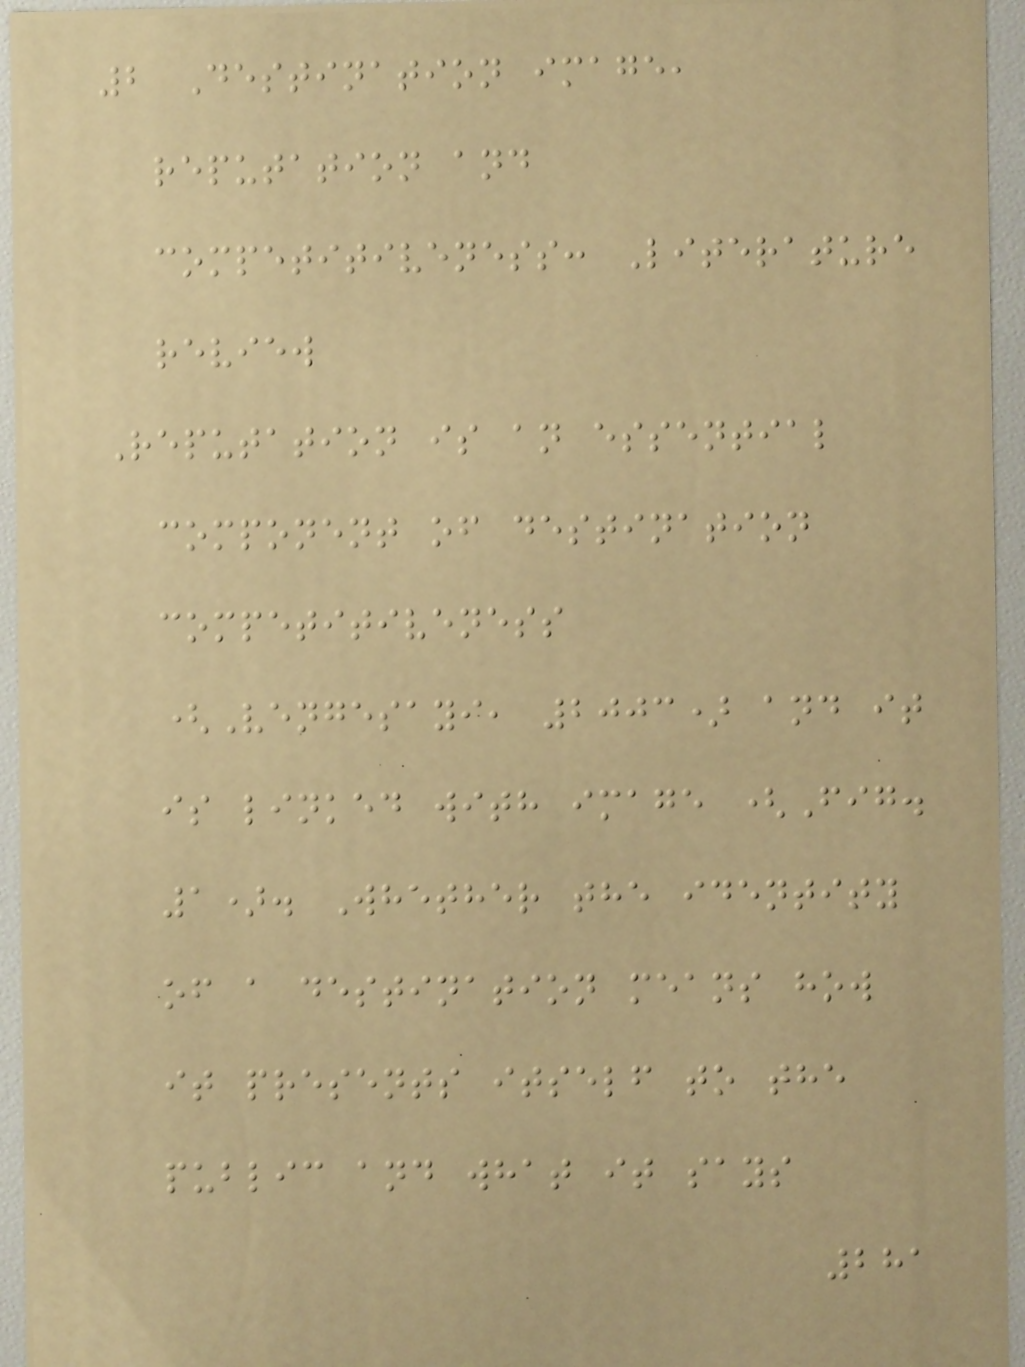2 Destination image,
reputation and
competitiveness: Literature
review
Reputation is an essential
component of destination
competitiveness
(Vengesayi, 2003) and it
is linked with image (Fig.
1). Whether the identity
of a destination means how
it presents itself to the
public and what it says
281
